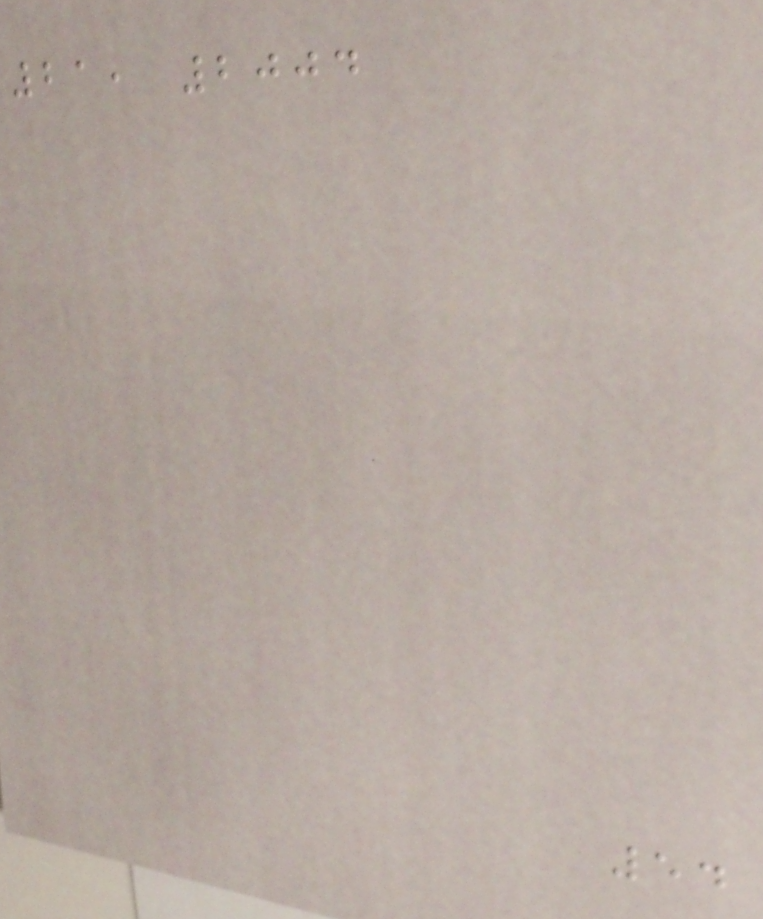21, 2004
54
